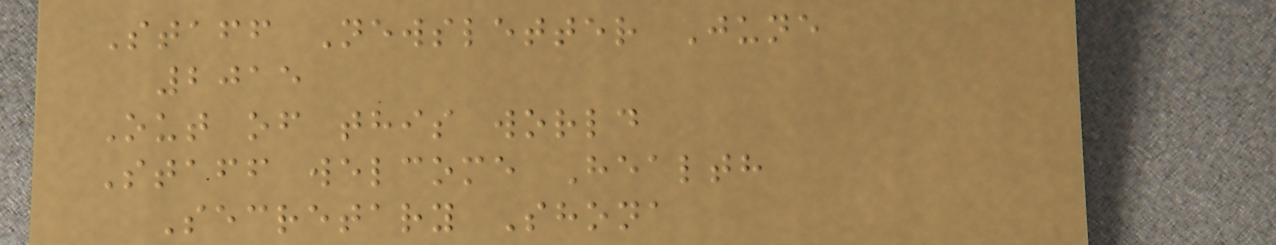Staff Newsletter June
2015
Out of this world
Staff welcome Health
Secretary Shona
